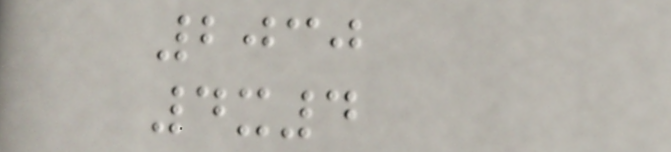2030
4x4
